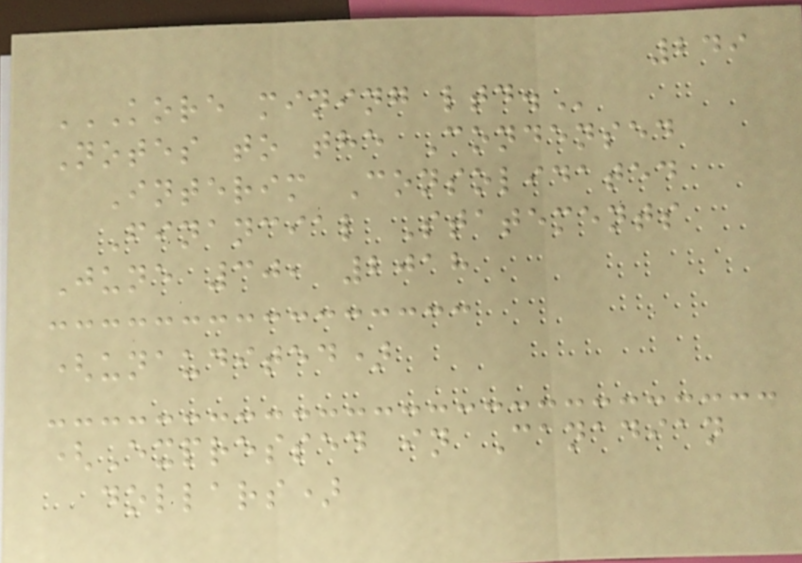249
KORE MINING LTD.
Notes to the Condensed
Interim Consolidated
Financial Statements
June 30, 2018
(unaudited)
(Expressed in Canadian
dollars)
